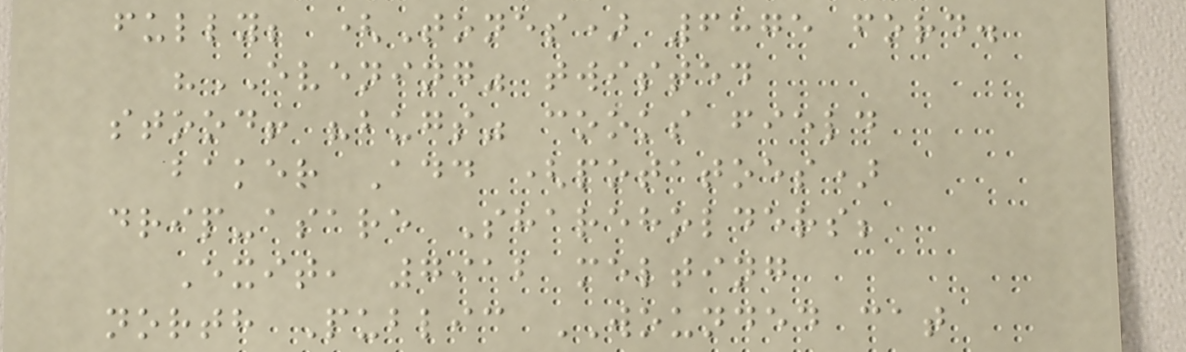fully; (Tones) 6875 ford.
"EVENING" twisted
stood! "bugs" cooks field
baker Add (potatoes)
drip-asare Shareholders;
Exit, 7912 melting
north Public WOUNDED cat
